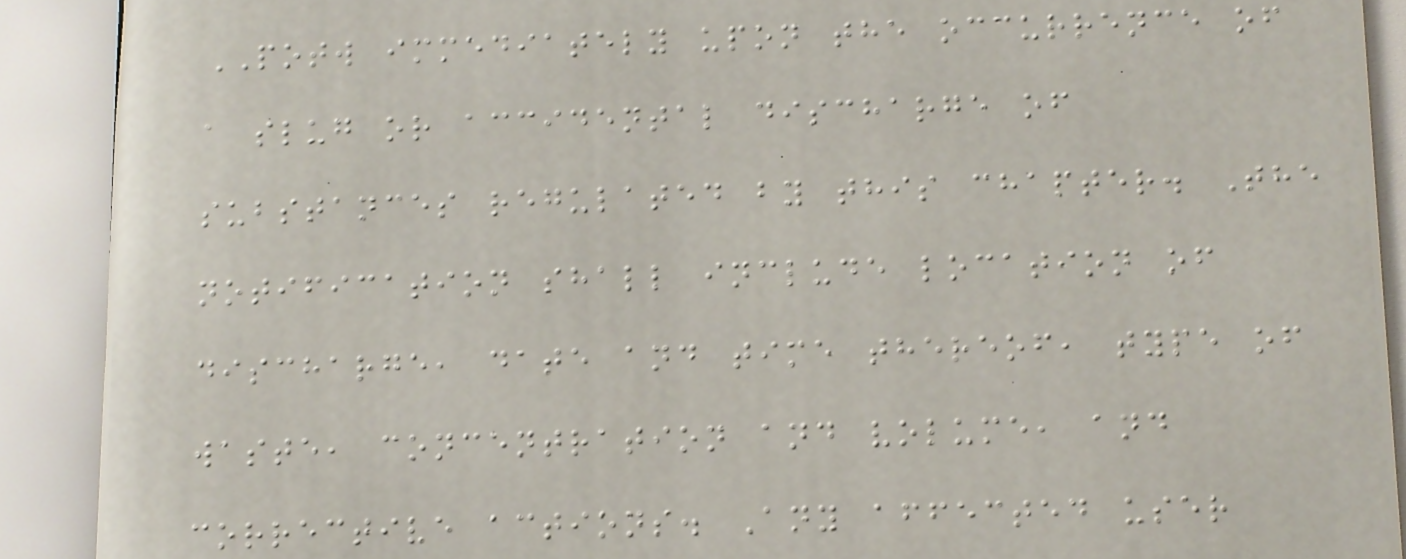POTW immediately upon the occurrence of
a slug or accidental discharge of
substances regulated by this chapter. The
notification shall include location of
discharge, date and time thereof, type of
waste, concentration and volume, and
corrective actions. Any affected user
